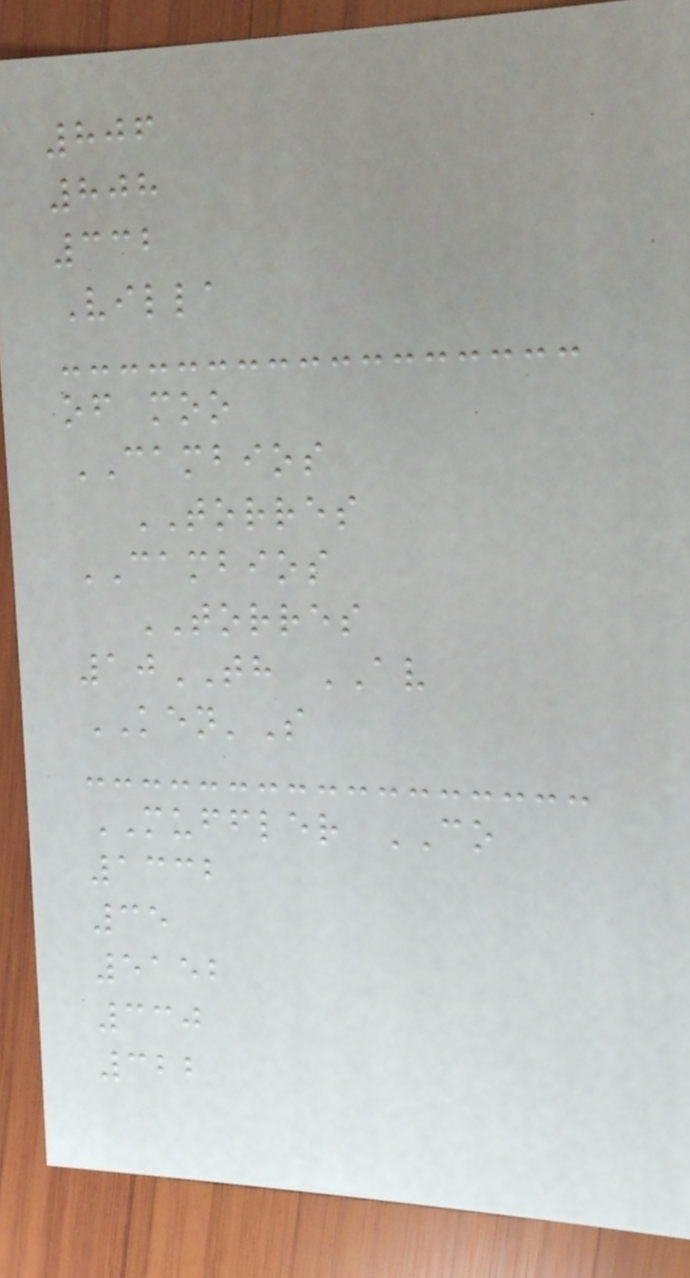806
808
332
Villa
of moo
CAMBIOS
TORRES
CAMBIOS
TORRES
10TH AV
KEN'S
MUFFLER CO
1332
35
5152
330
322
